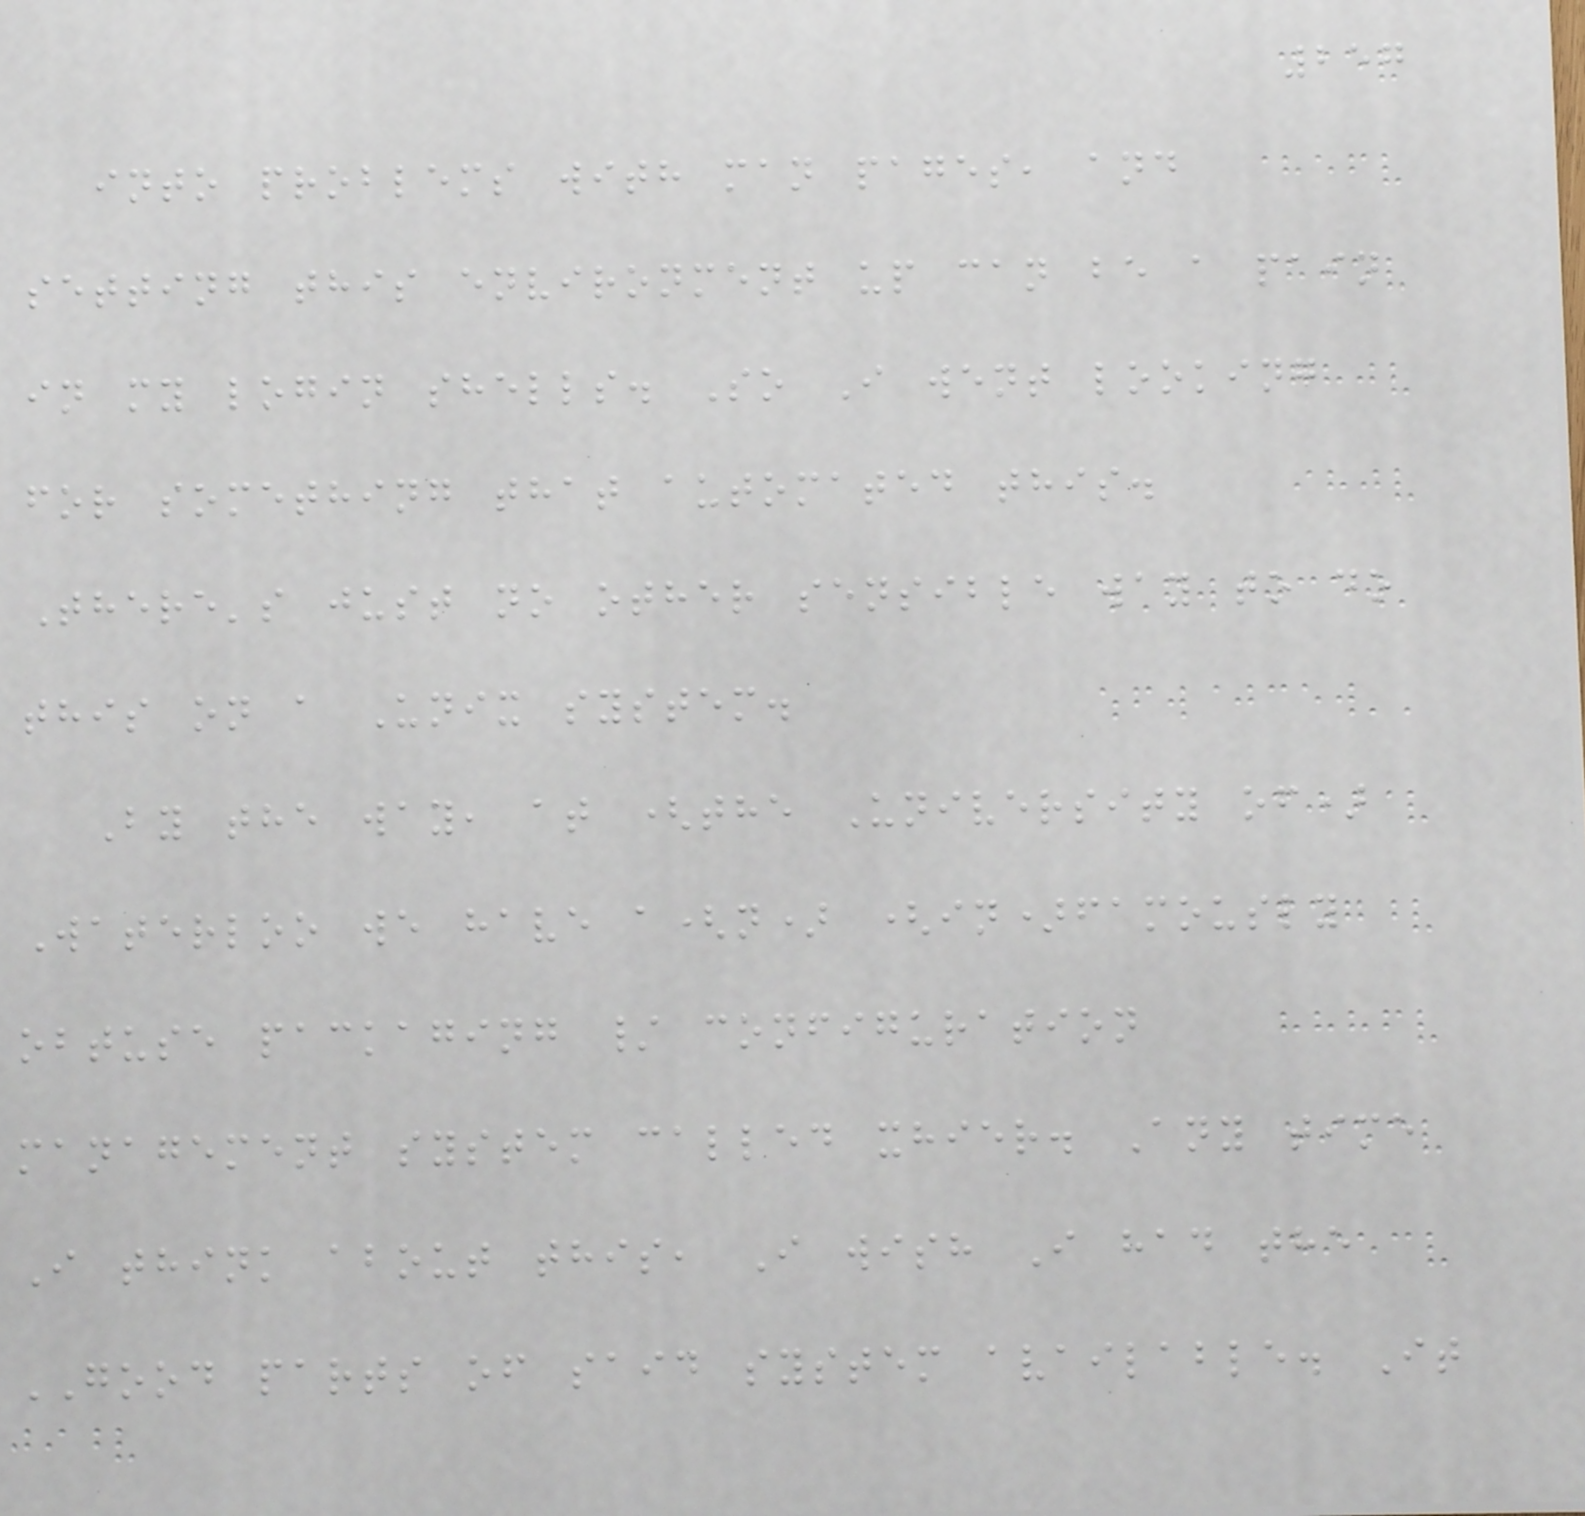257
into problems with man pages, and
setting this environment up can be a pain
in my login shells. So I went looking
for something that automated this.
There's just no other sensible way to do
this on a Unix system.
By the way, at (the University of)
Waterloo we have a(n) (in)famously
obtuse packaging / configuration
management system called xhier. Any time
I think about this, I wish I had the
GOOD parts of said system available. It
